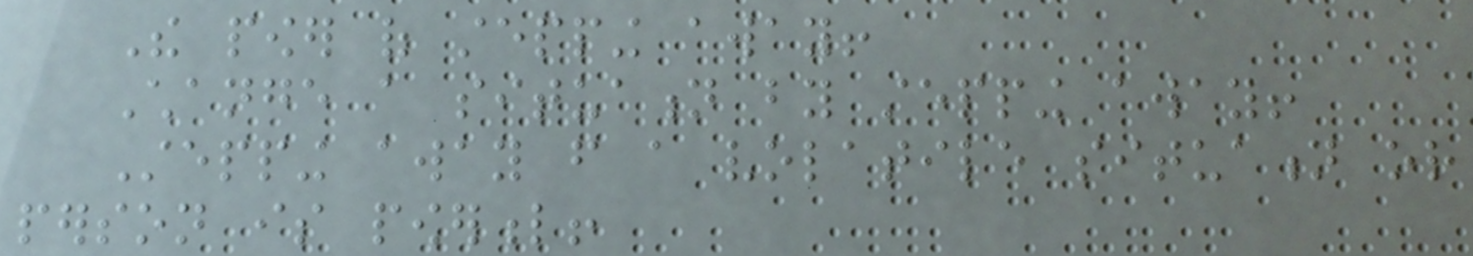The power of stepping away!
Change a situation by stepping away!
Stepping away from a volatile situation or
person is powerful!
